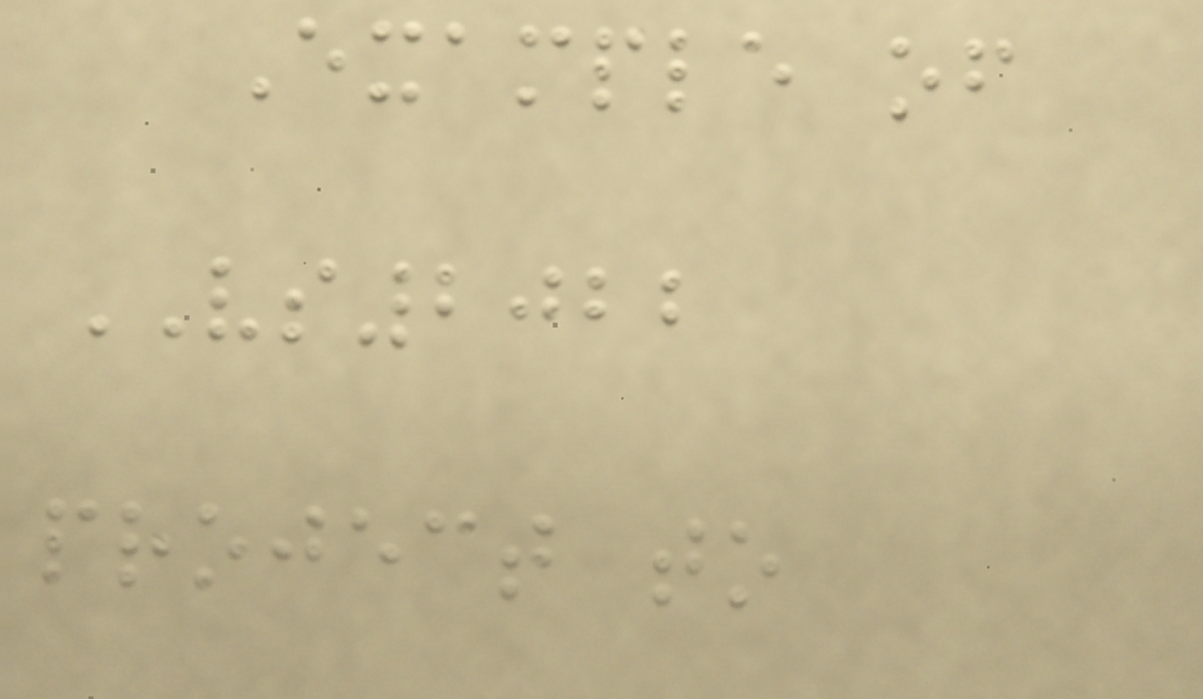Example of
VS2022
project to
